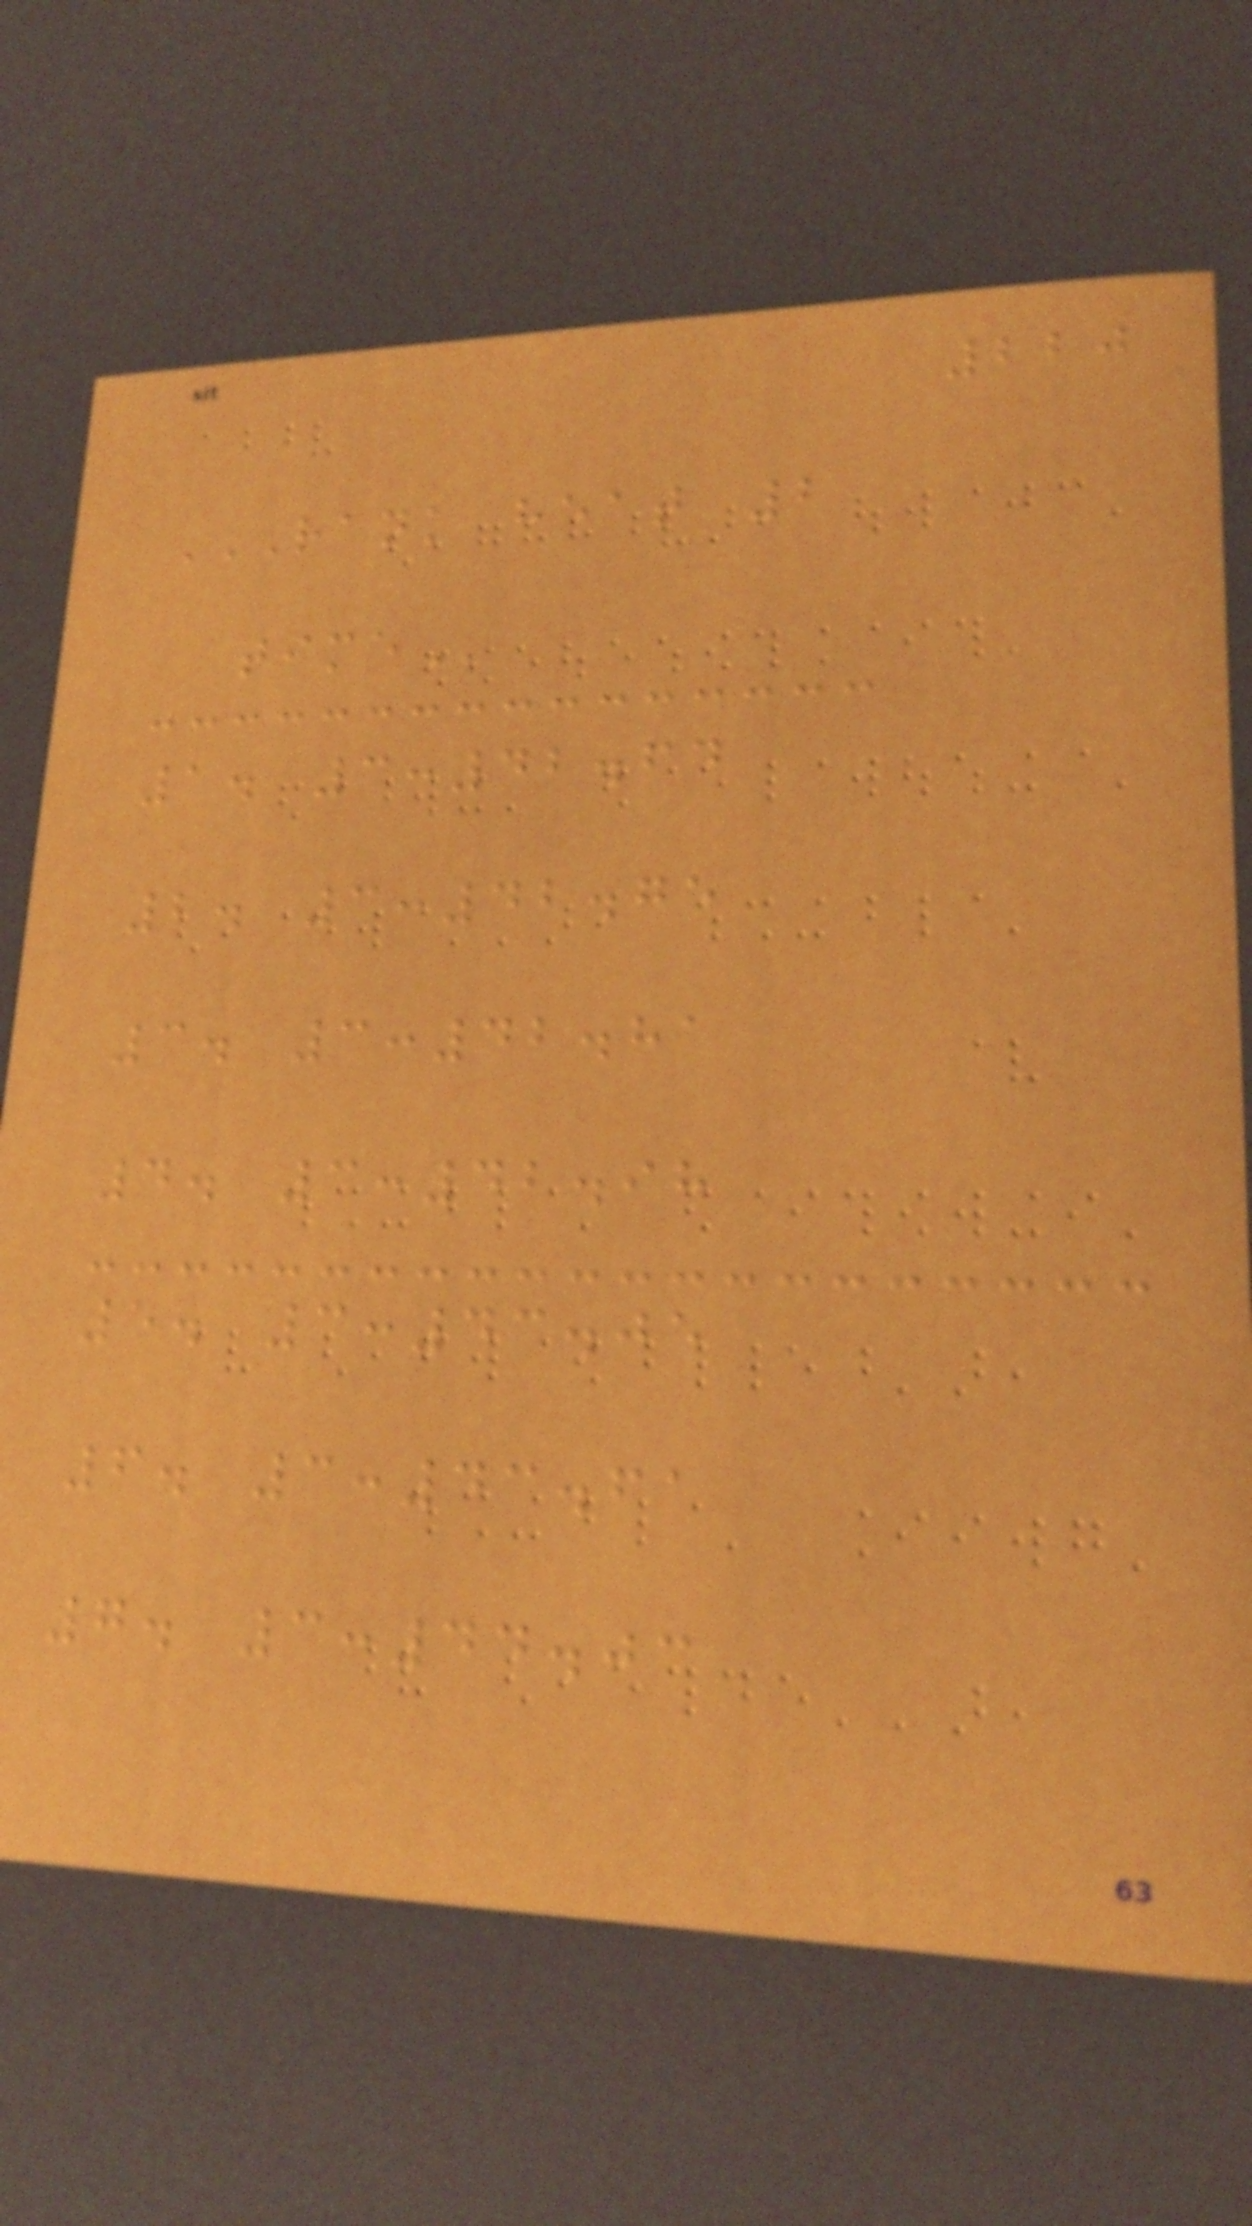220
RANK HEAT 2
TIME
1. 3:42.64
2. 3:42.75
3. 3:42.81
4. 3:42.98
5. 3:43.05
6. 3:43.61
7. 3:44.03
